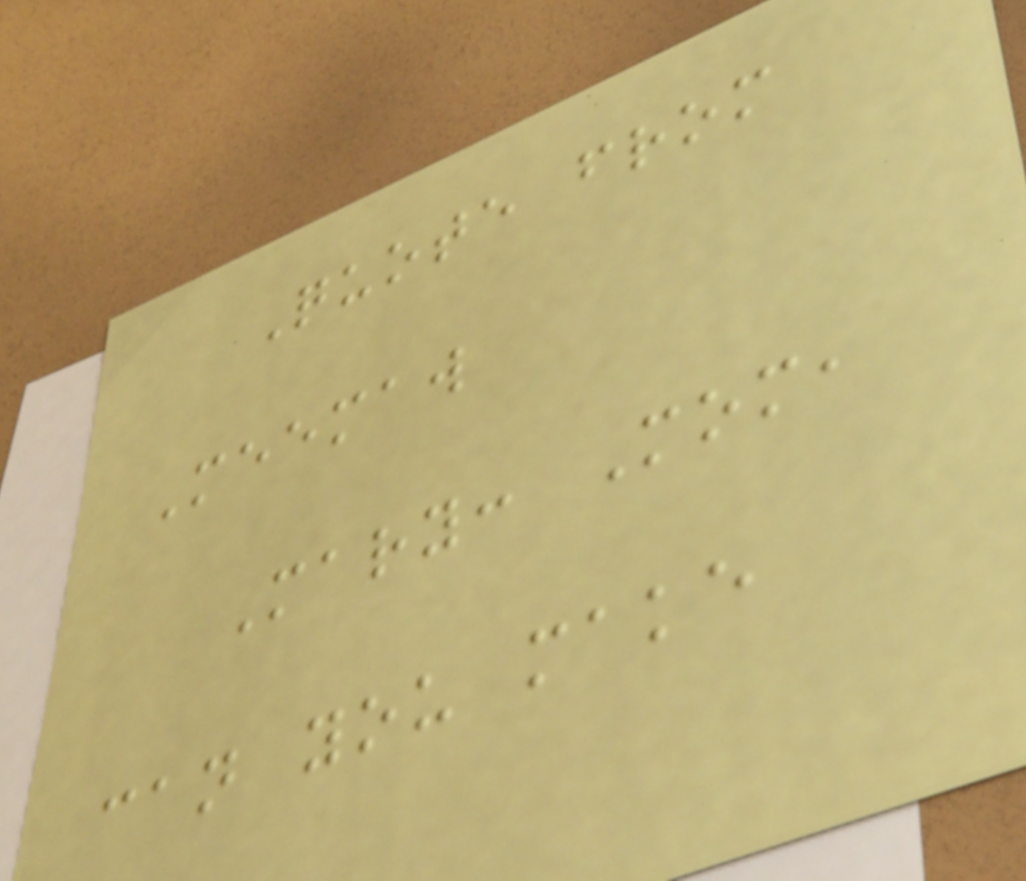Quote from
Meemaw
Mary: Mom,
can you make
